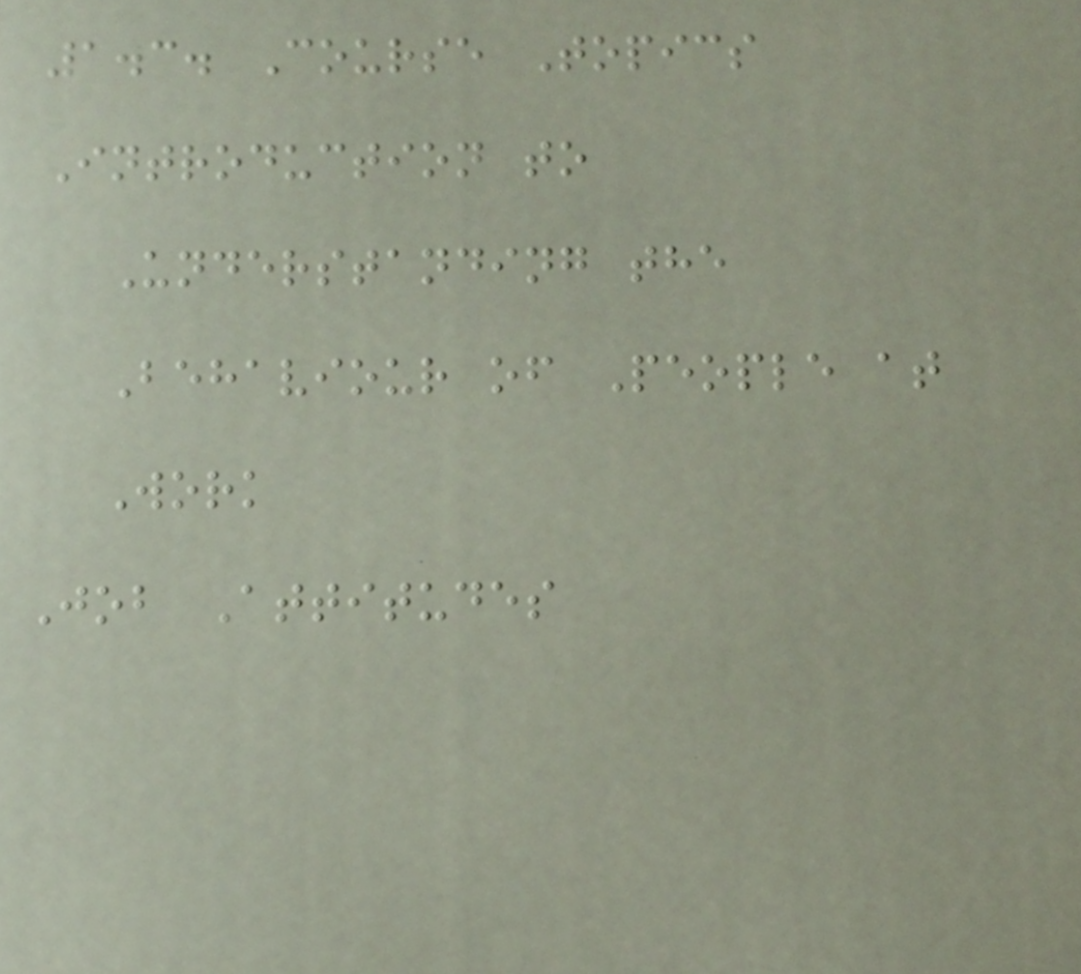1.3. Course Topics
Introduction to
Understanding the
Behaviour of People at
Work
Job Attitudes
